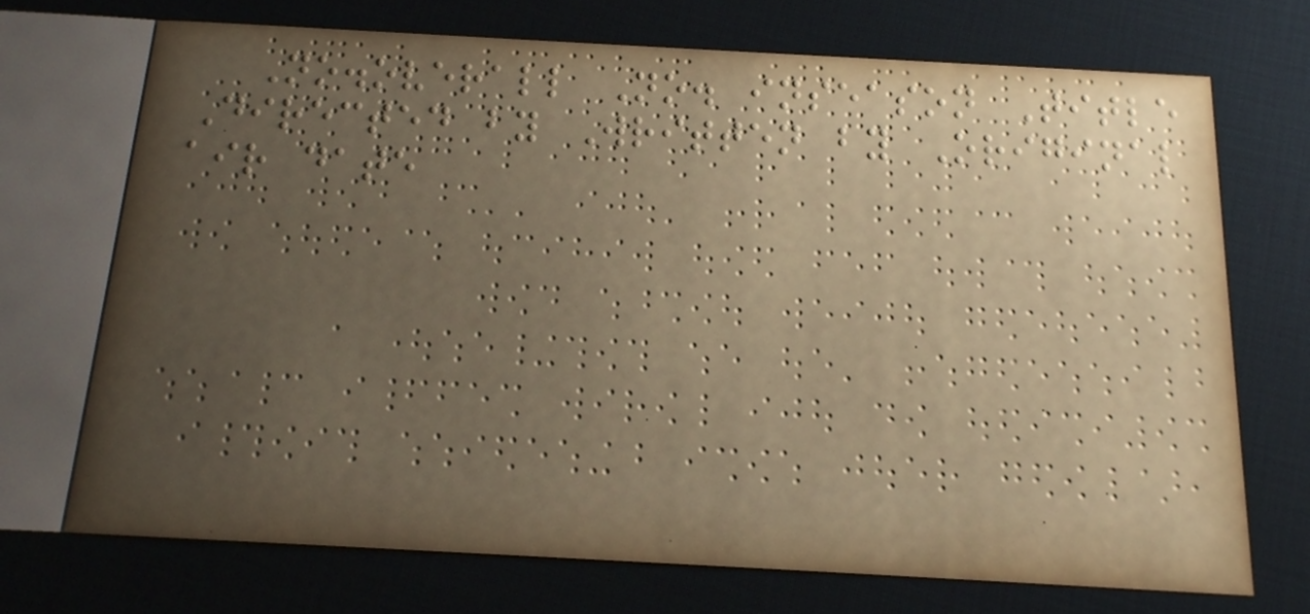No.overall No. inseason Title
Directed by Written by Original
air date
